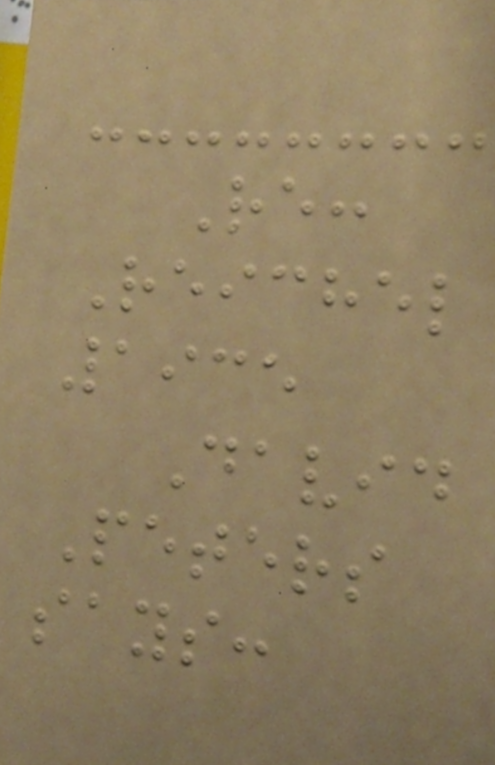Re:
Reichel
1935
David
Peters
says:
